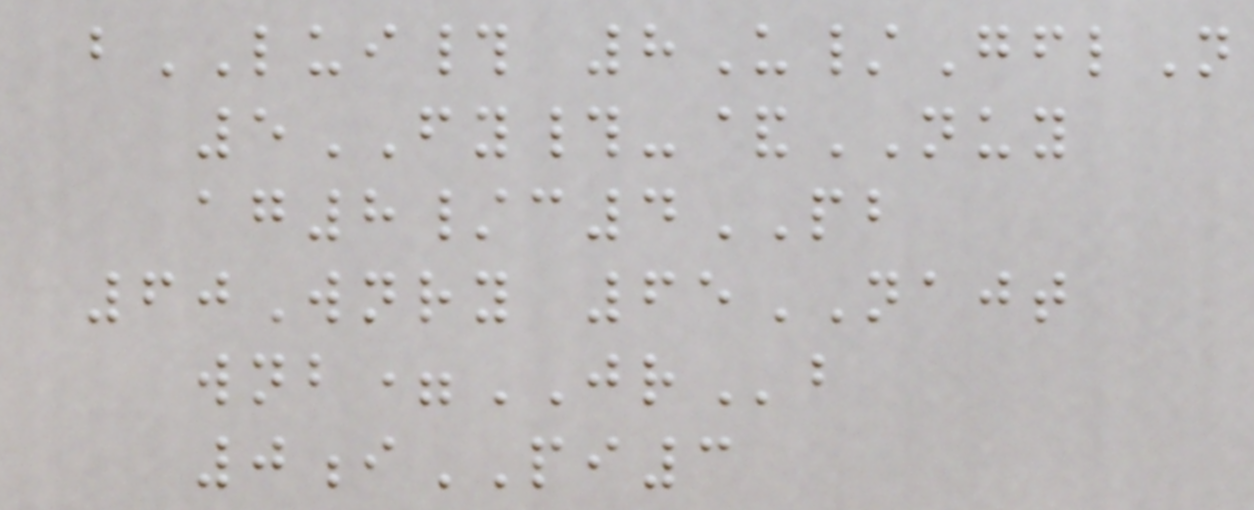bLUI# 8U/GflN
5FY#-&NUY
ag8/c4PB
60Wnry 65NAJT
wnb=JRb
0iPI3
